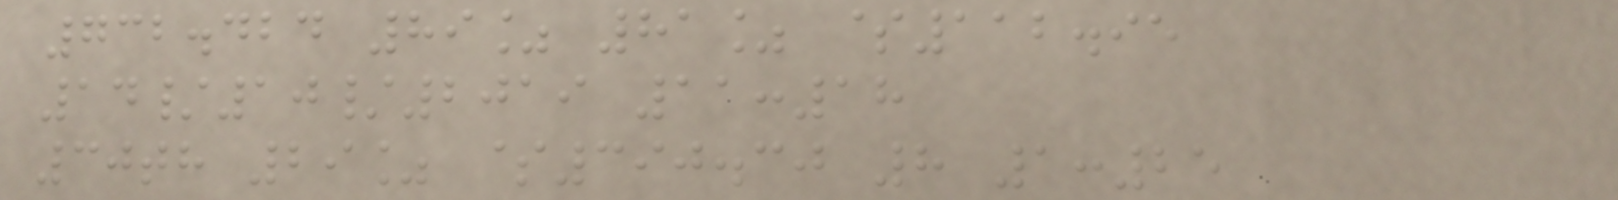732.424 89% 81% $112.95
14/10/2019 11:18
30th 29% $390.30 8 1:25
